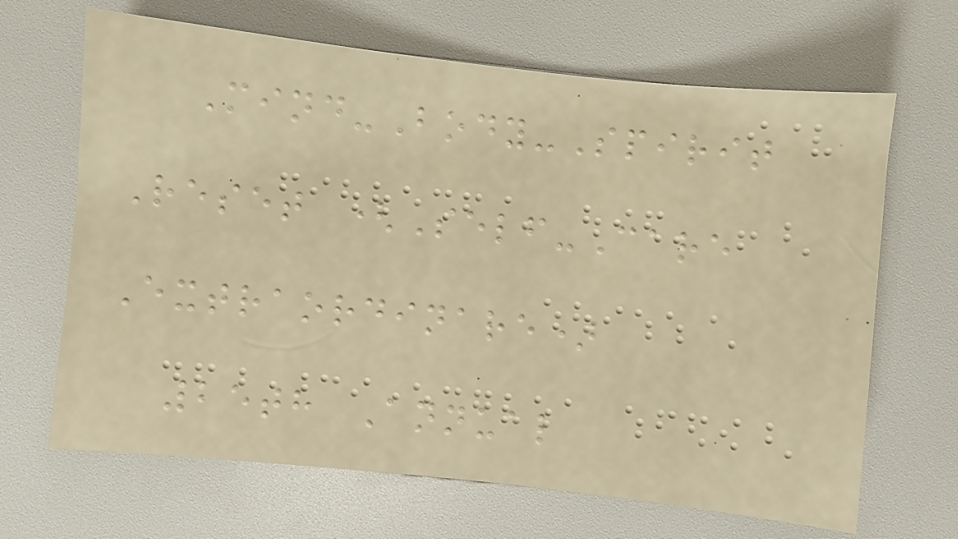Mind-Body-Spirit
Reset (Self-Care
Extraordinare)
25th Annual
